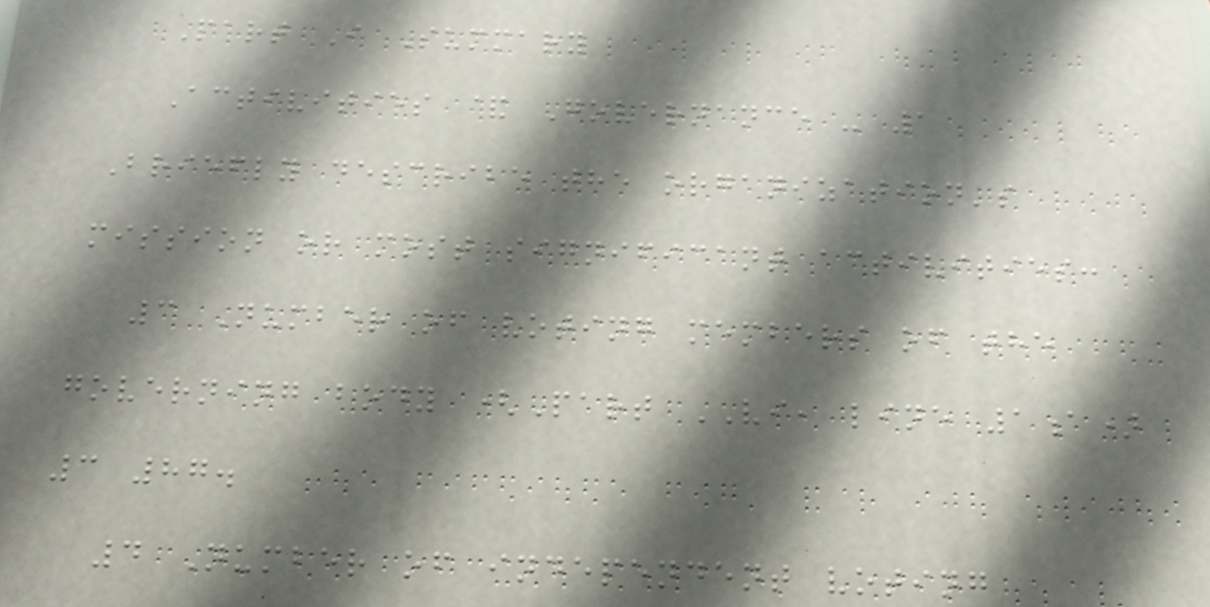Part I Summary
Activities & Governance - 1
Briefly describe the organization's
mission or most significant activities:
3 Number of voting members of the
governing body (Part VI, line 1a)
3 87.
4 Number of independent voting
